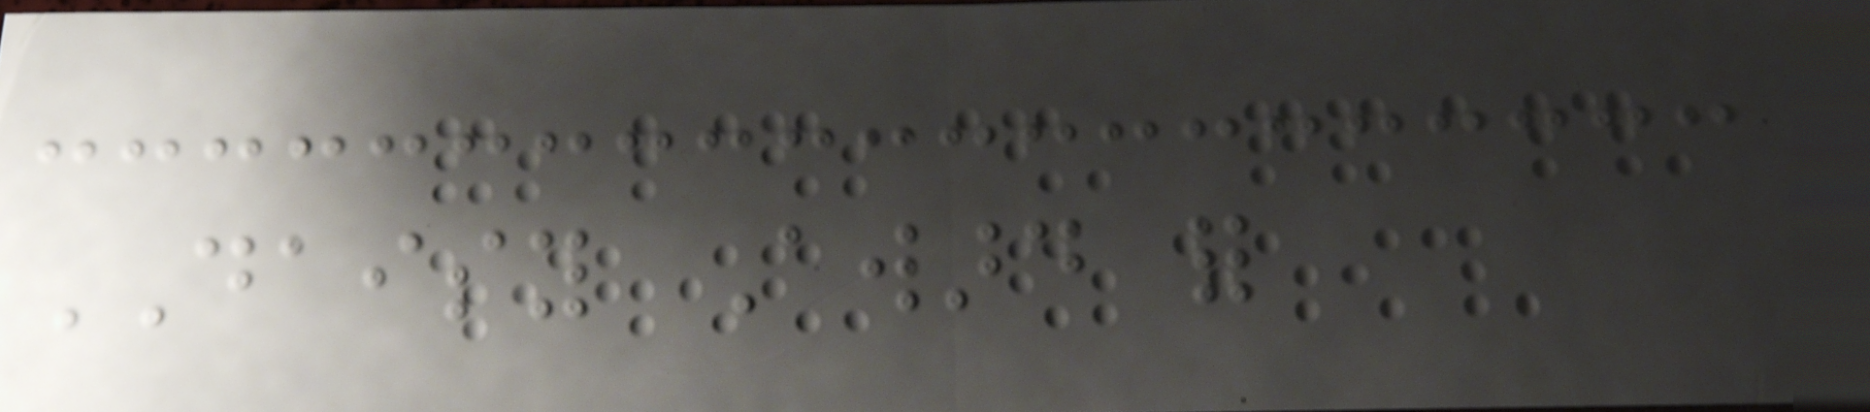DAISY Award for
